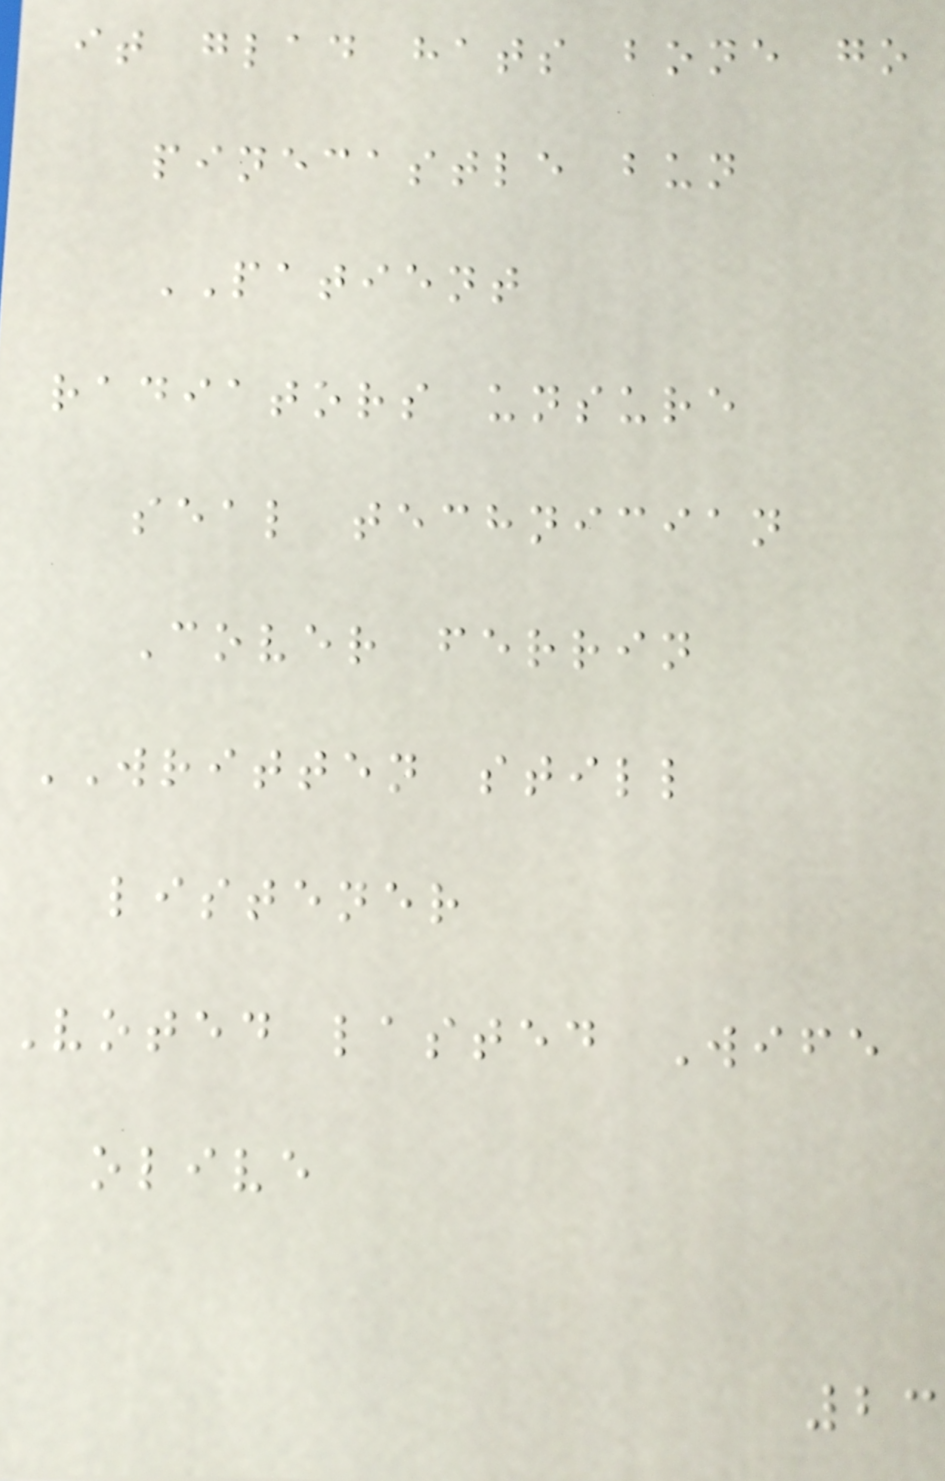it glad hats bone go
pinecastle bun
PATIENT
radiators unsure
seal technician
Cover ferrin
WRITTEN still
listener
Voted lasted Wife
olive
23
